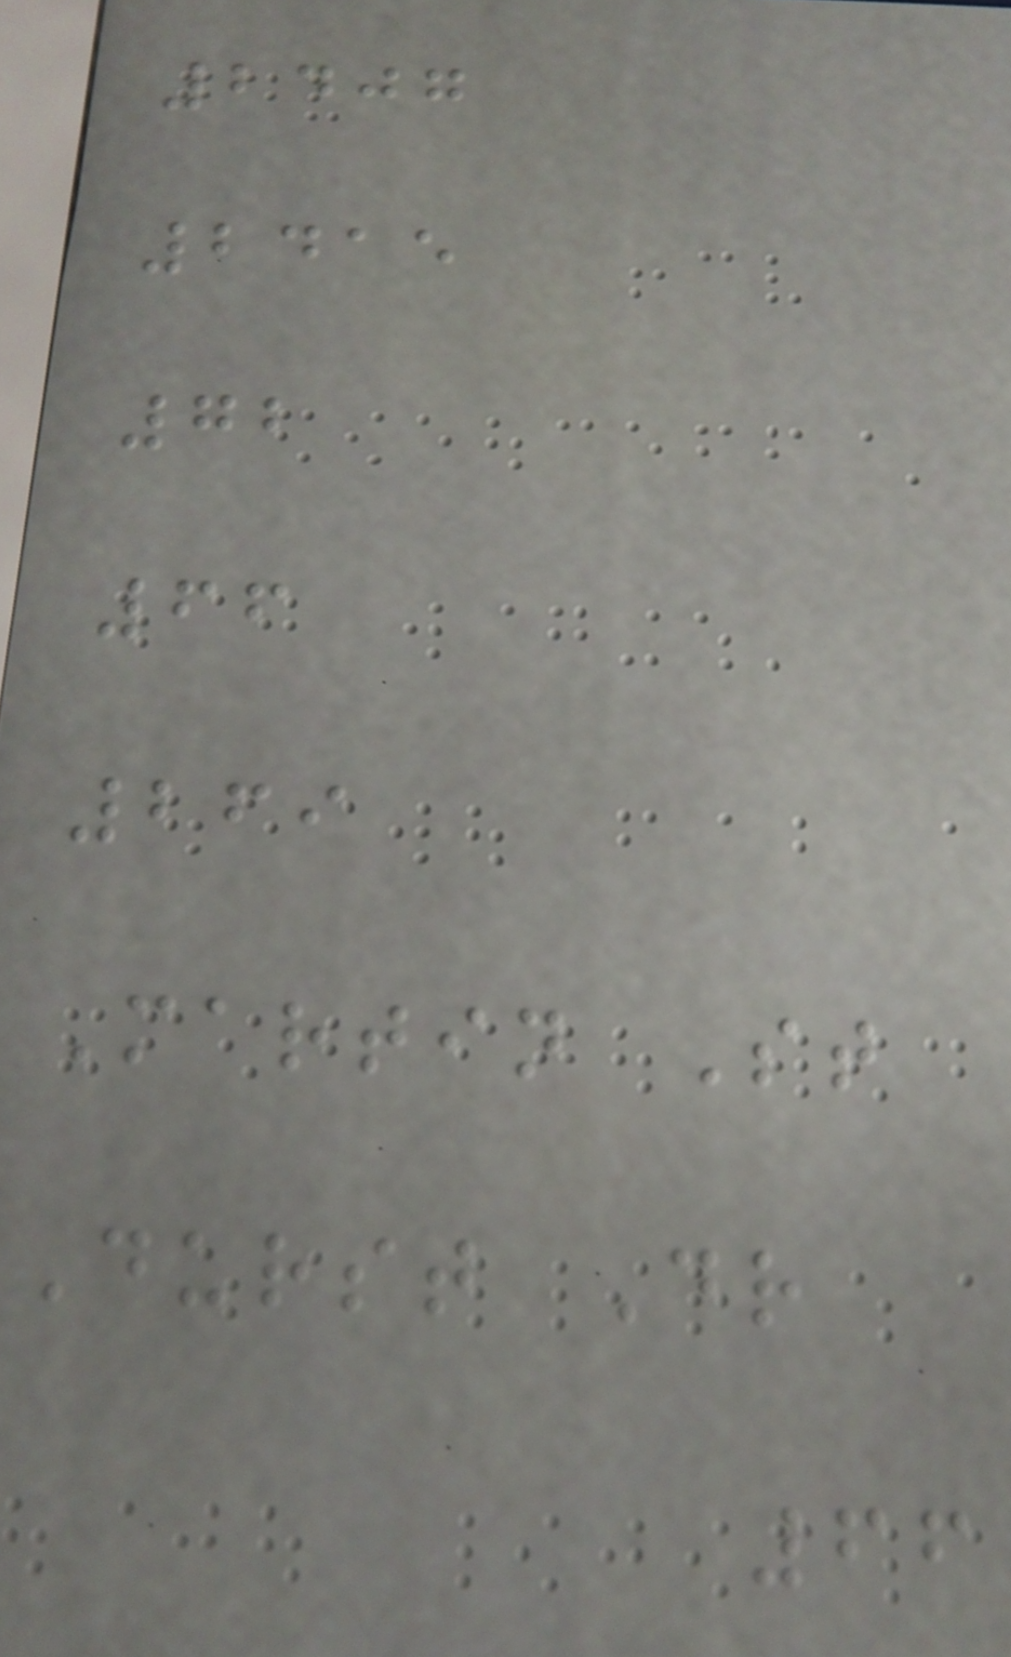2407
2415
72
66
269
Martin St
Durst Dr
66
